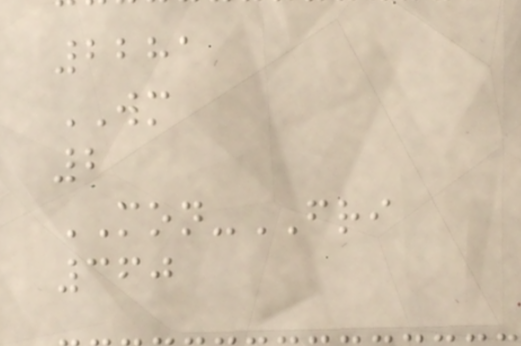2281
WM
2
MON-FRI
360
